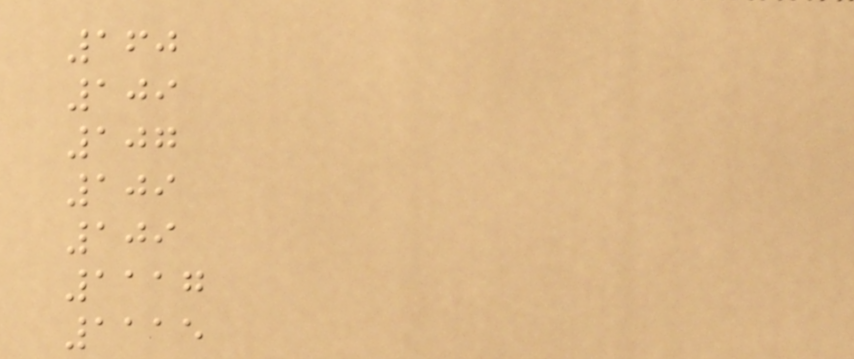160
109
107
109
109
1117
1115
